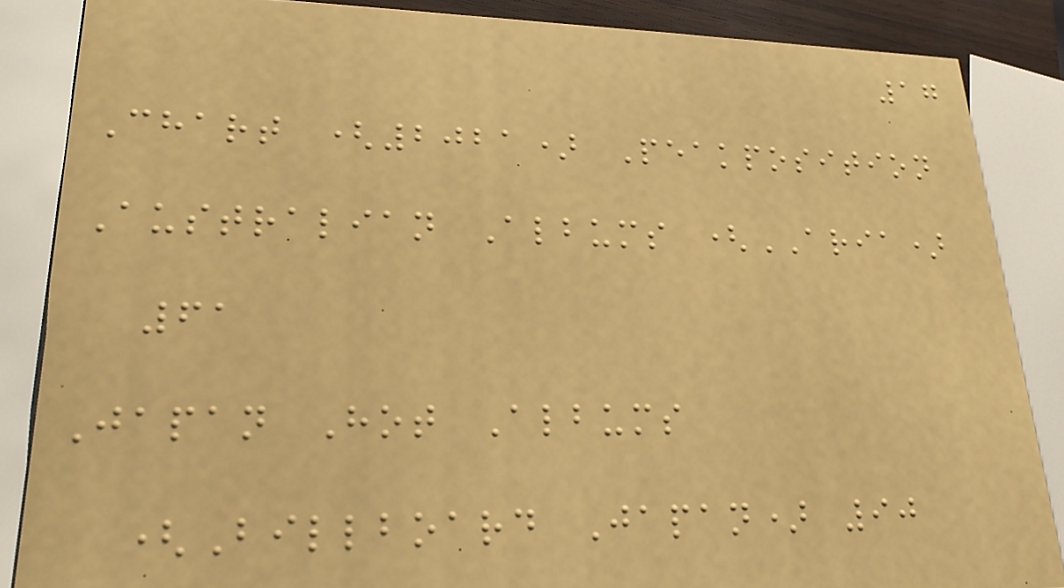17
Chart (2021) Peakposition
Australian Albums (ARIA)
61
Japan Hot Albums
(Billboard Japan) 90
